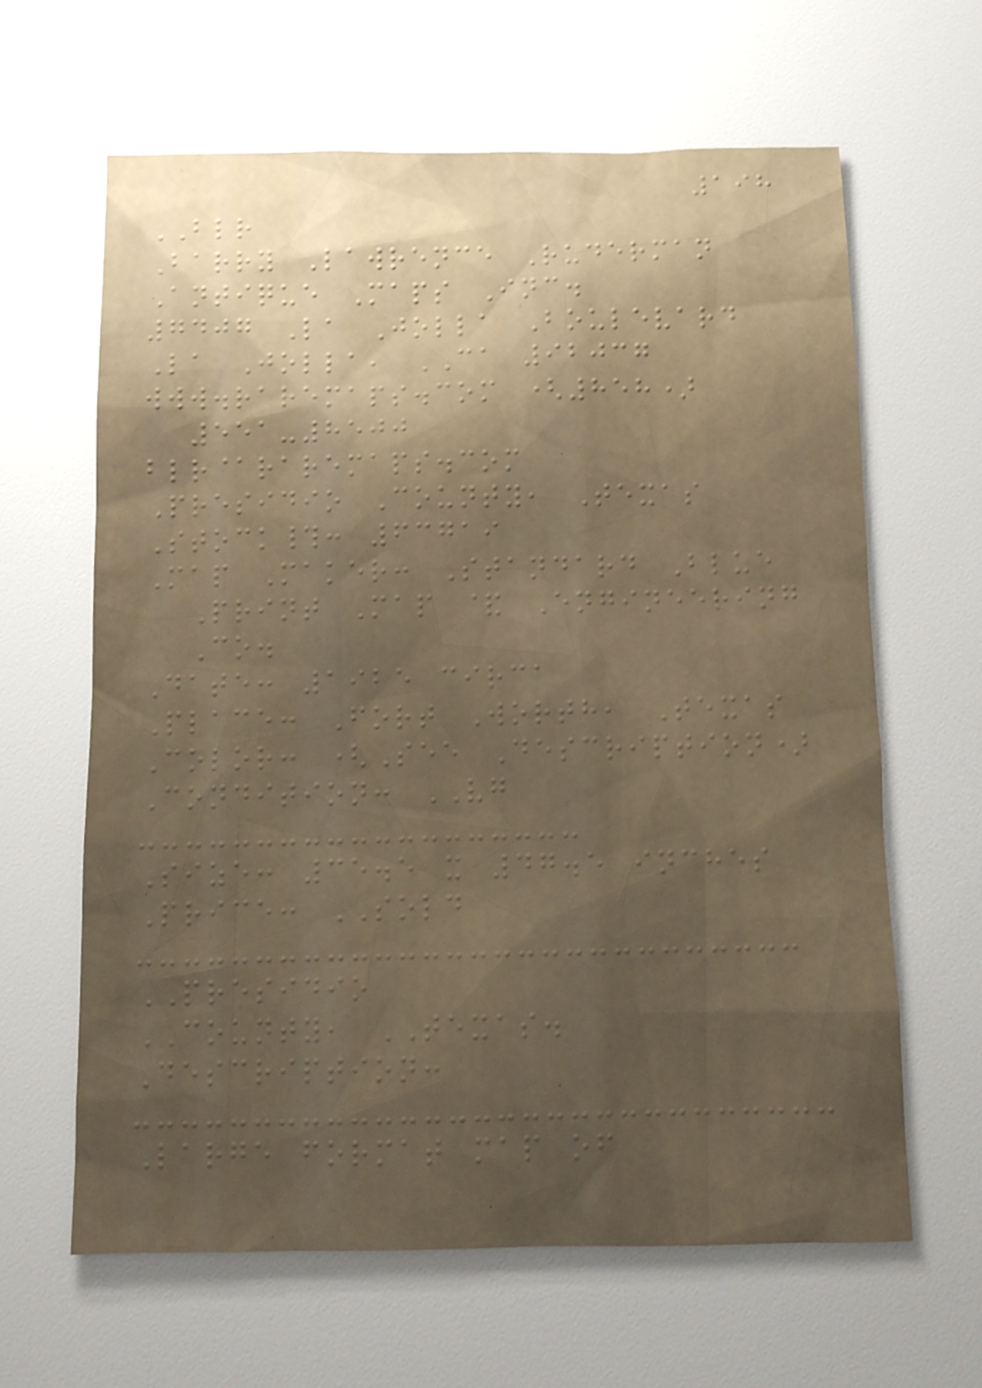198
BLR
Barry Lawrence Ruderman
Antique Maps Inc.
7407 La Jolla Boulevard
La Jolla, CA 92037
www.raremaps.com (858)
551-8500
blr@raremaps.com
Presidio County, Texas
Stock#: 63719
Map Maker: Standard Blue
Print Map & Engineering
Co.
Date: 1925 circa
Place: Fort Worth, Texas
Color: (See Description)
Condition: VG
Size: 35.5 x 47.5 inches
Price: SOLD
PRESIDIO
COUNTY, TEXAS.
Description:
Large format map of
